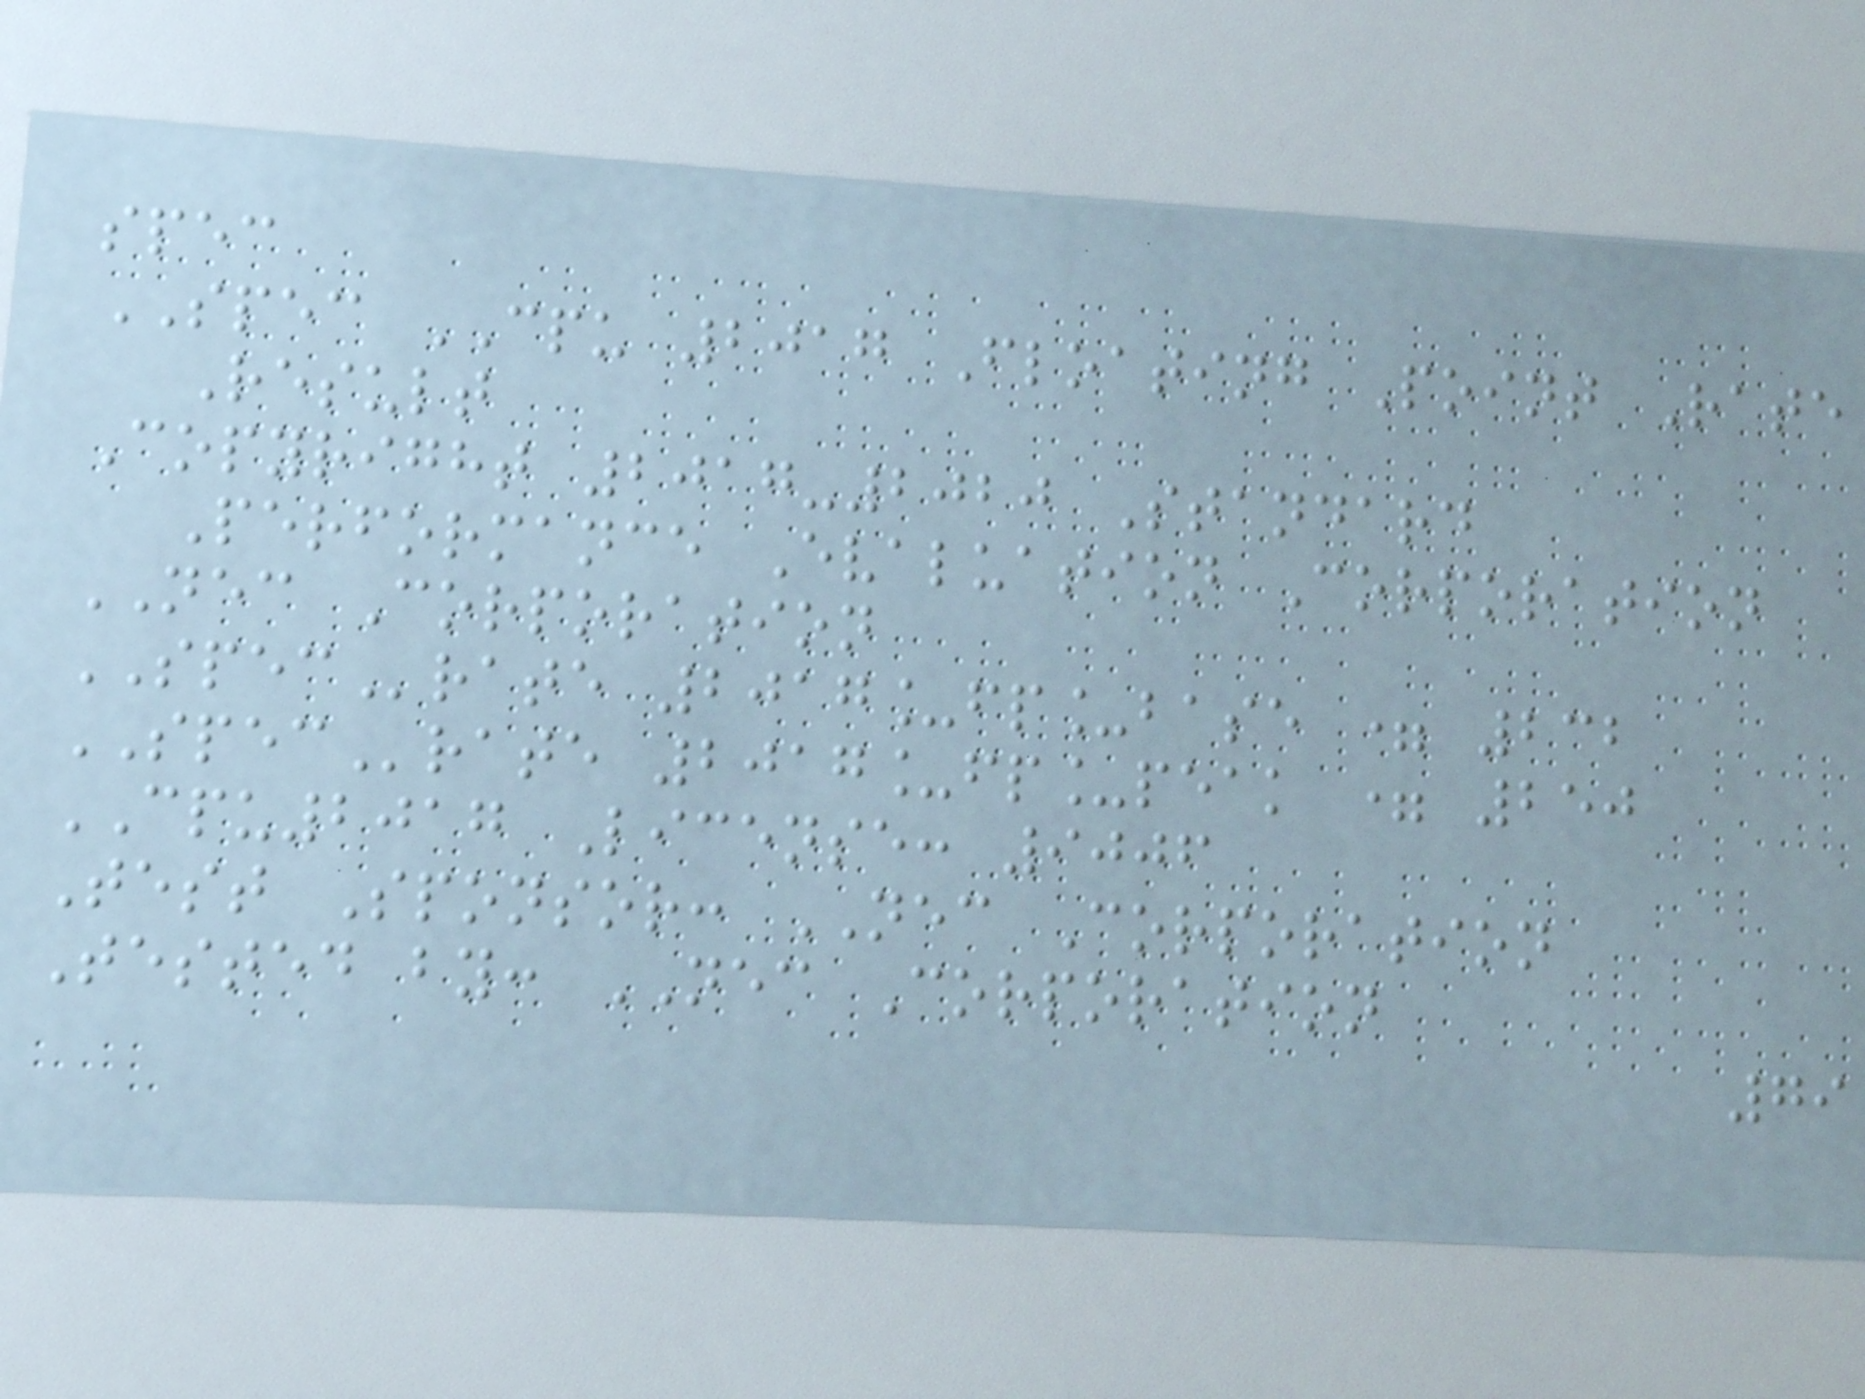spec
SPEC CPU 2017 Floating Point Rate
Result
Copyright 2017-2020 Standard
Performance Evaluation Corporation
NEC Corporation
SPECrate 2017_fp_base = 232
SPECrate 2017_fp_peak = 250
CPU2017 License: 9006
Test Sponsor: NEC Corporation
Tested by: NEC Corporation
79
